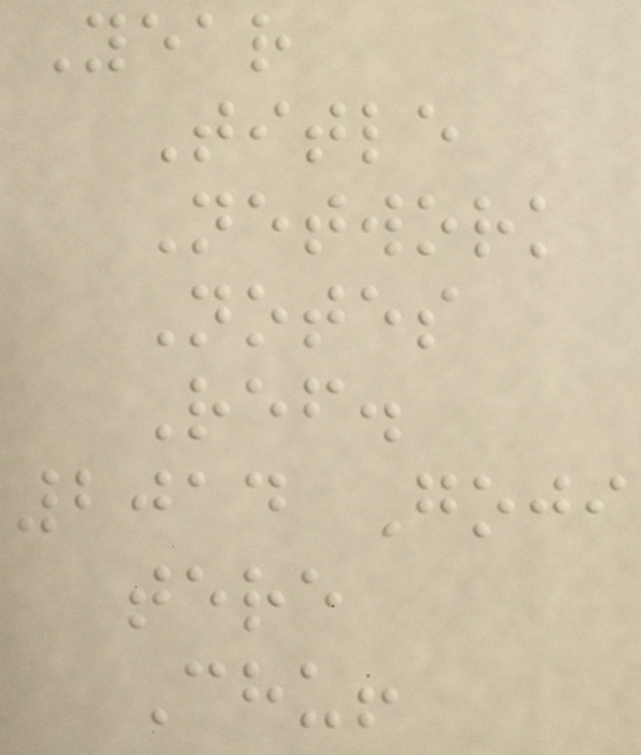Year
Title
Network
Notes
Ref.
2014 Goji
tere
Chu!
